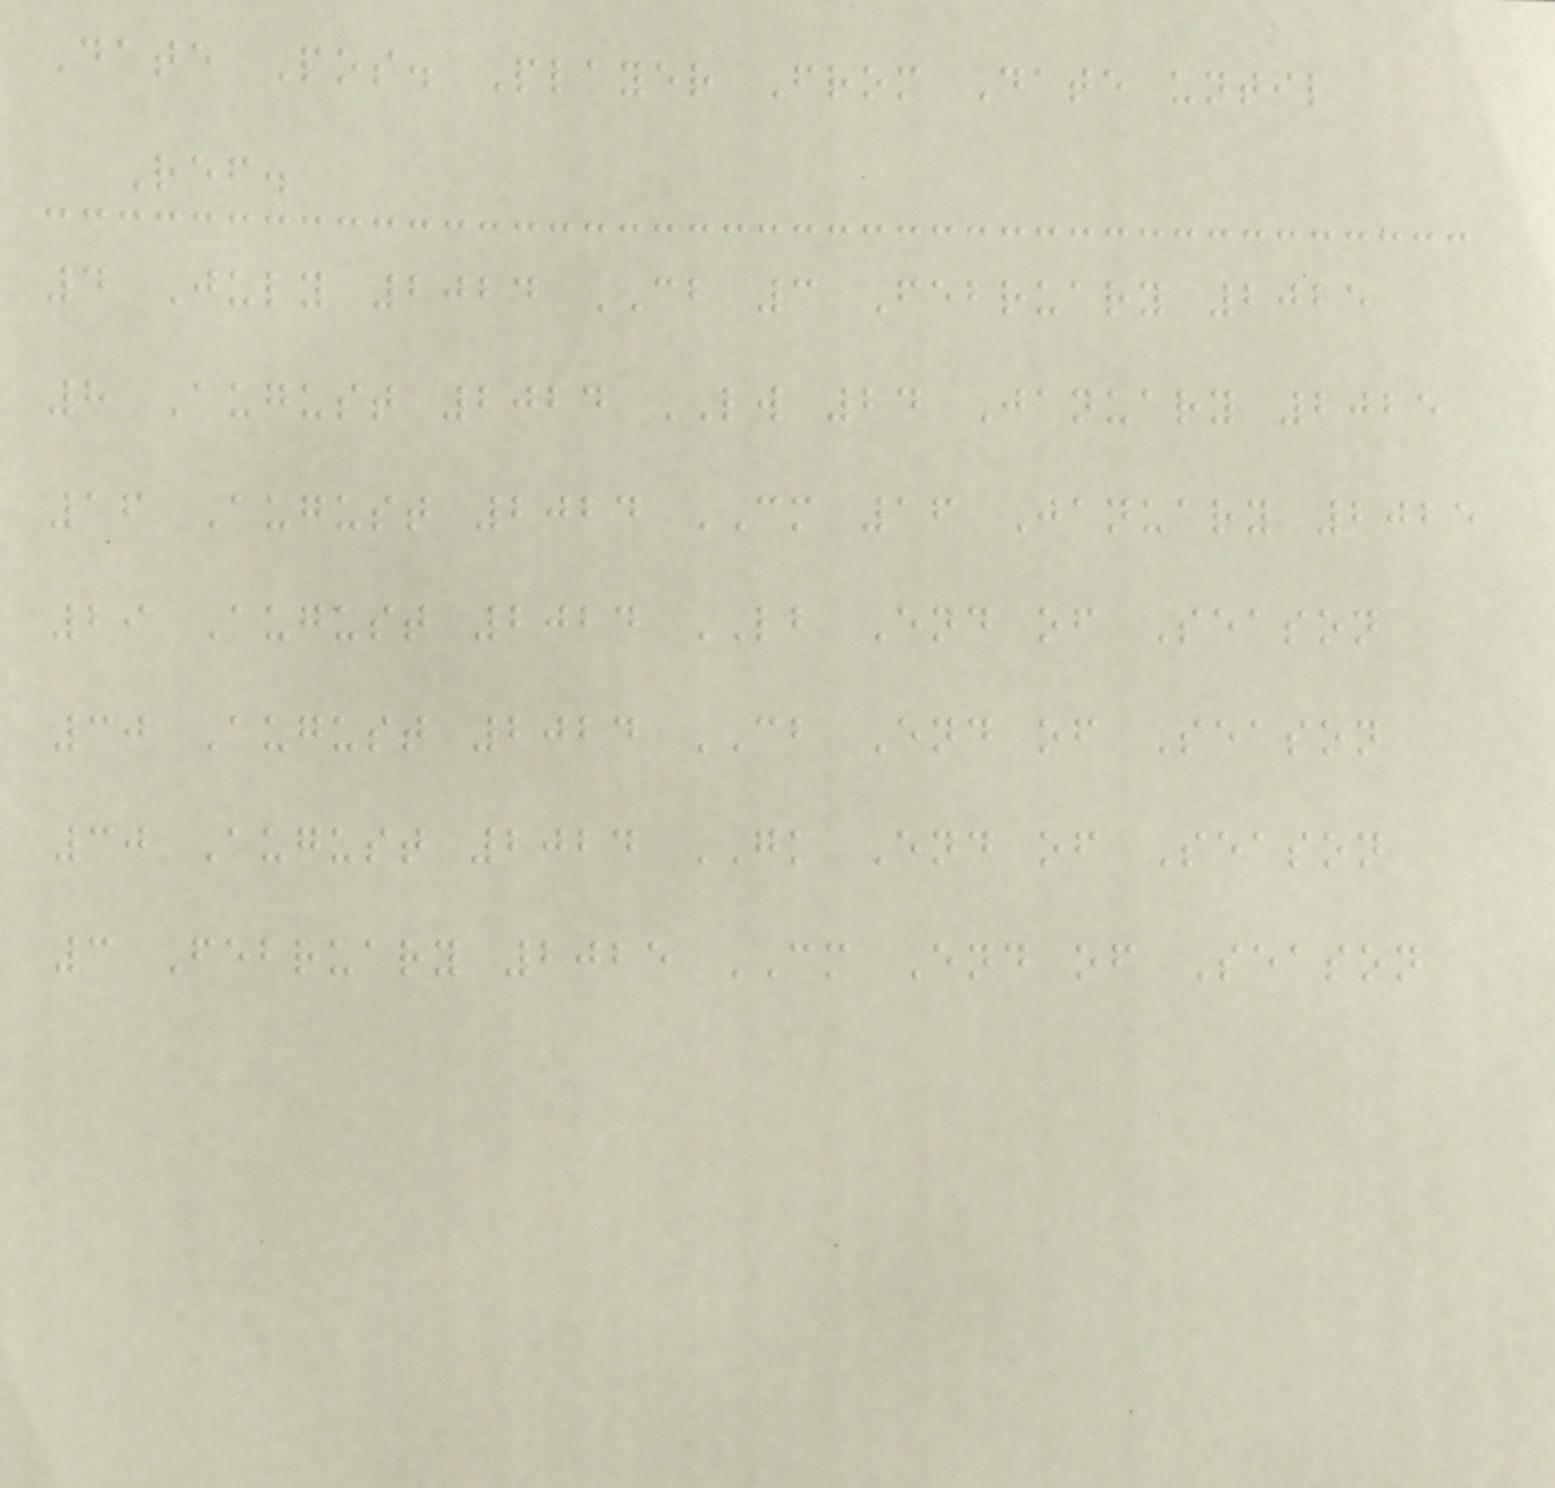Date Pos. Player From Date until
Ref.
4 July 2024 CB 3 February 2025
8 August 2024 LW 24 January 2025
16 August 2024 CM 16 January 2025
29 August 2024 LB End of Season
30 August 2024 CB End of Season
30 August 2024 GK End of Season
3 February 2025 CM End of Season
